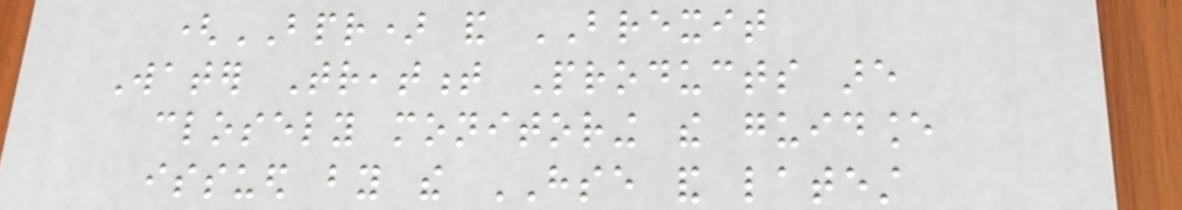(BPR) and BREXIT
Water Treatment Products are
closely monitoring the guidance
issued by the HSE and latest
